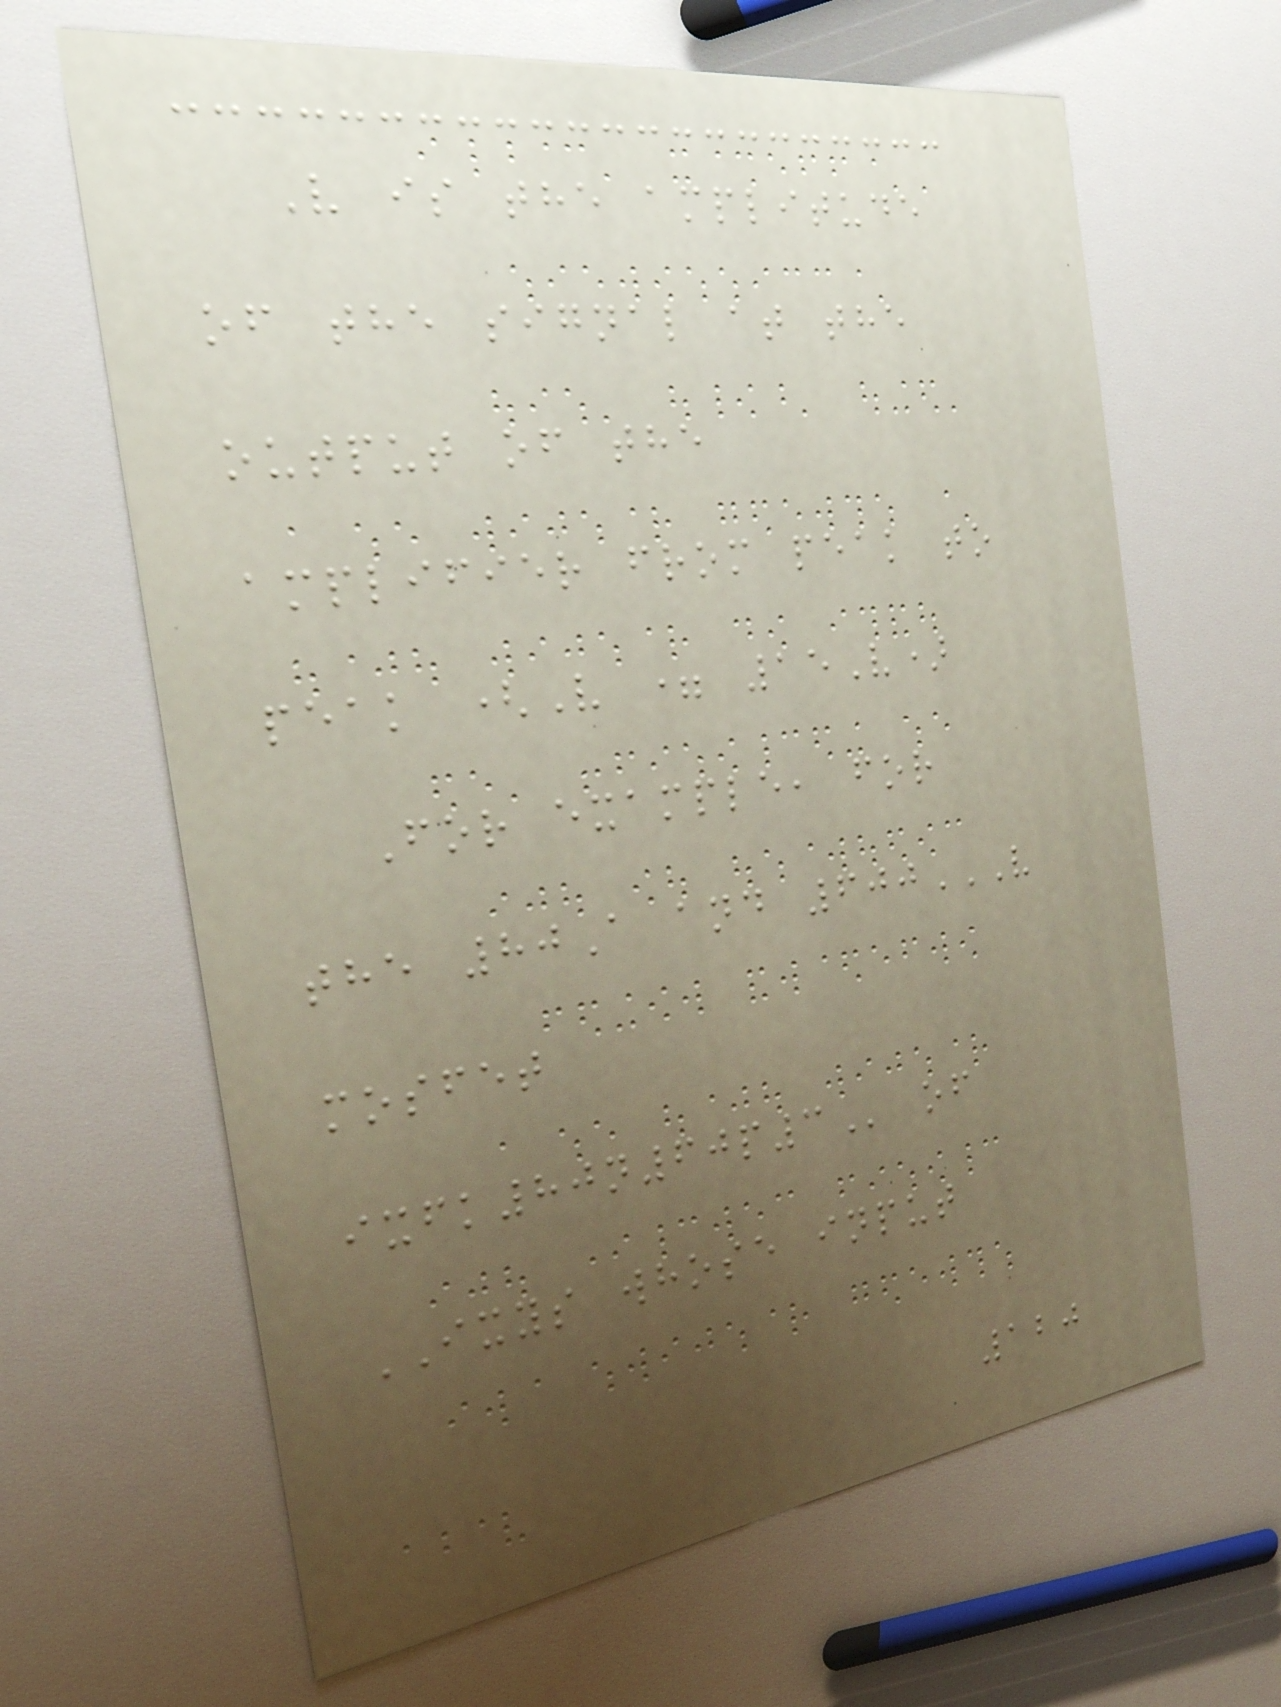V is the amplitude
of the signal at the
output of the
amplifier from peak to
peak (V = 15V)
For example, for
the 80A and 600V
MOSFET
IXFK80N60P3 of
IXYS whose input
120
